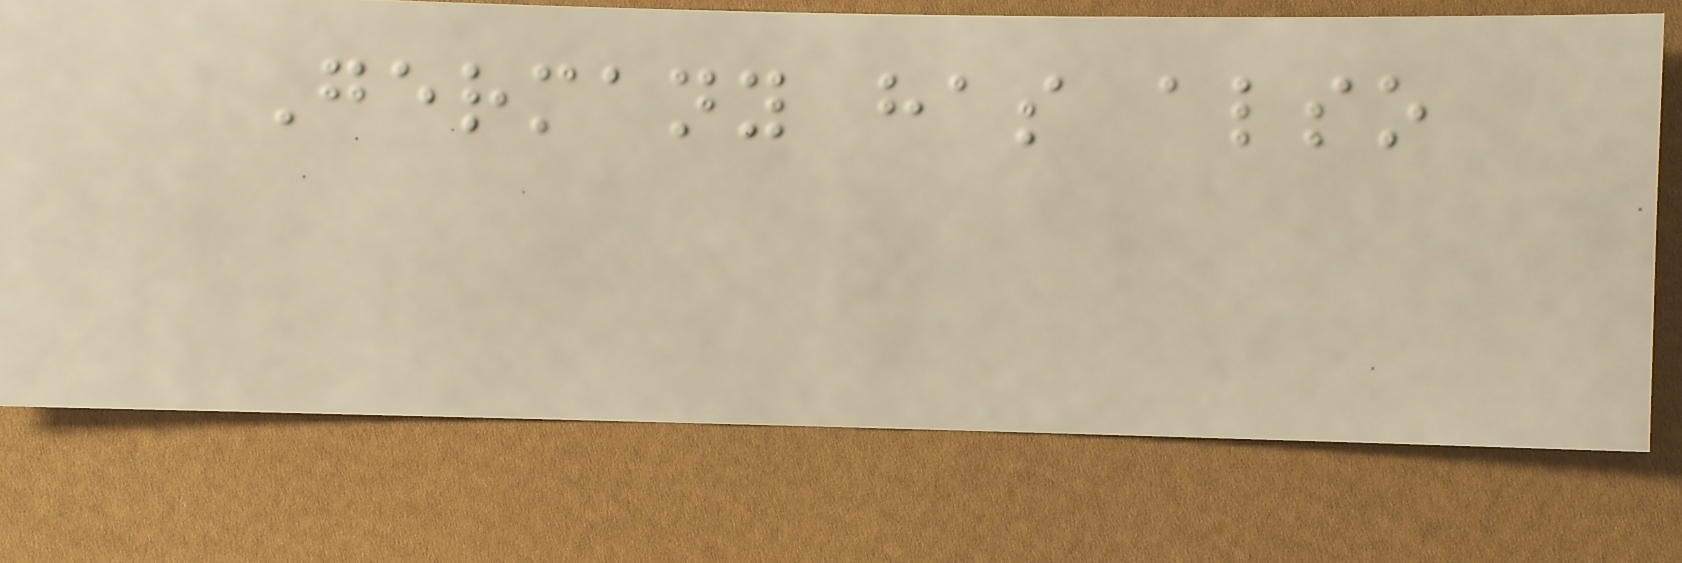Germany has also
